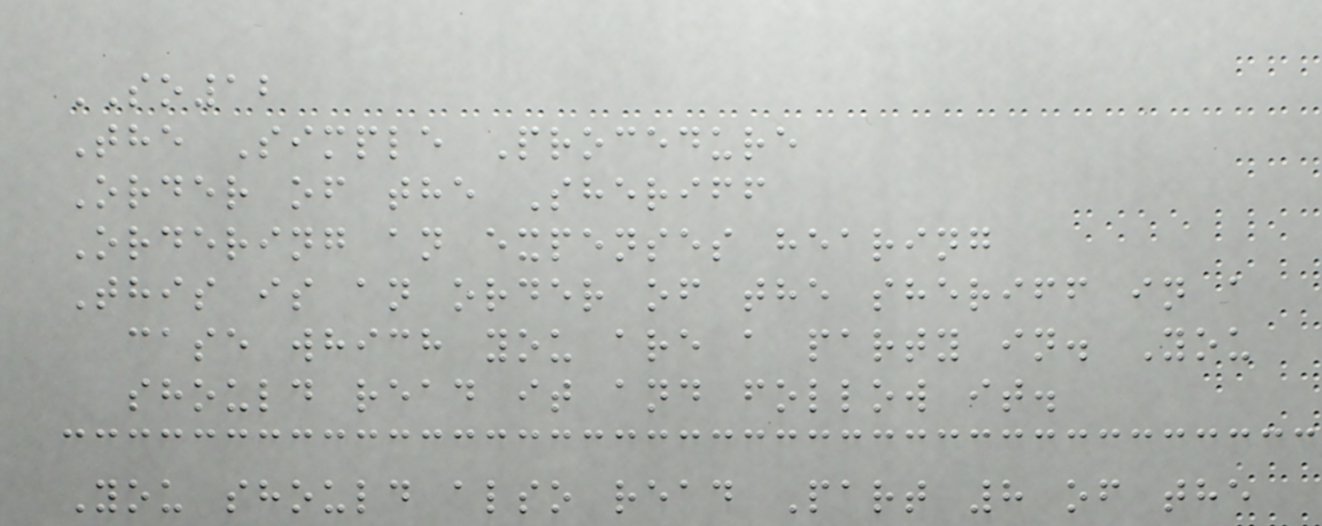SO12
The Simple Procedure
Order of the Sheriff
Ordering an expenses hearing
This is an order of the sheriff in a
case which you are a party in. You
should read it and follow it.
You should also read Part 8 of the
